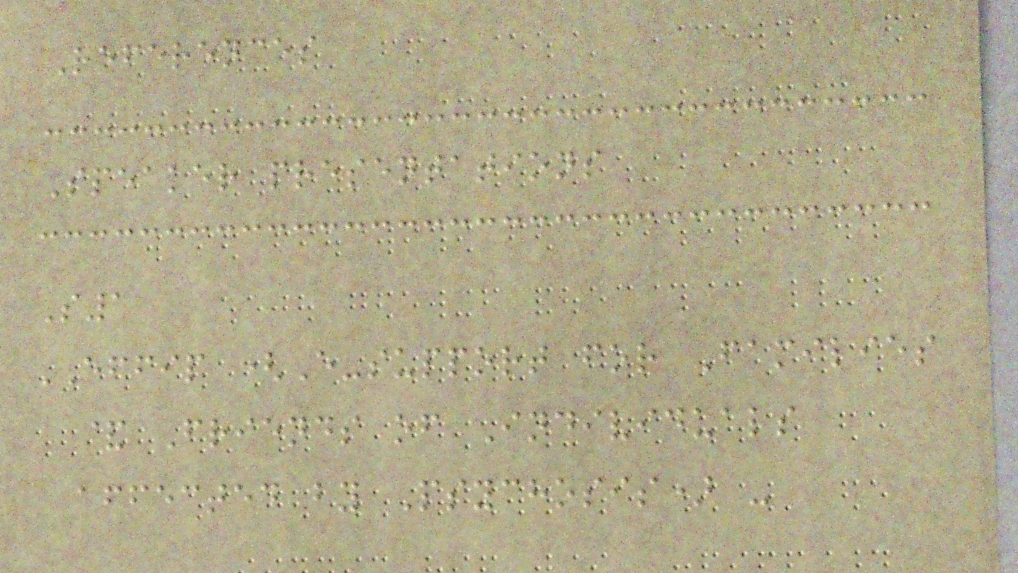References
Speaker presentations
S1
EFFIP (E-support for Families
& Friends of Individuals
affected by Psychosis) -
